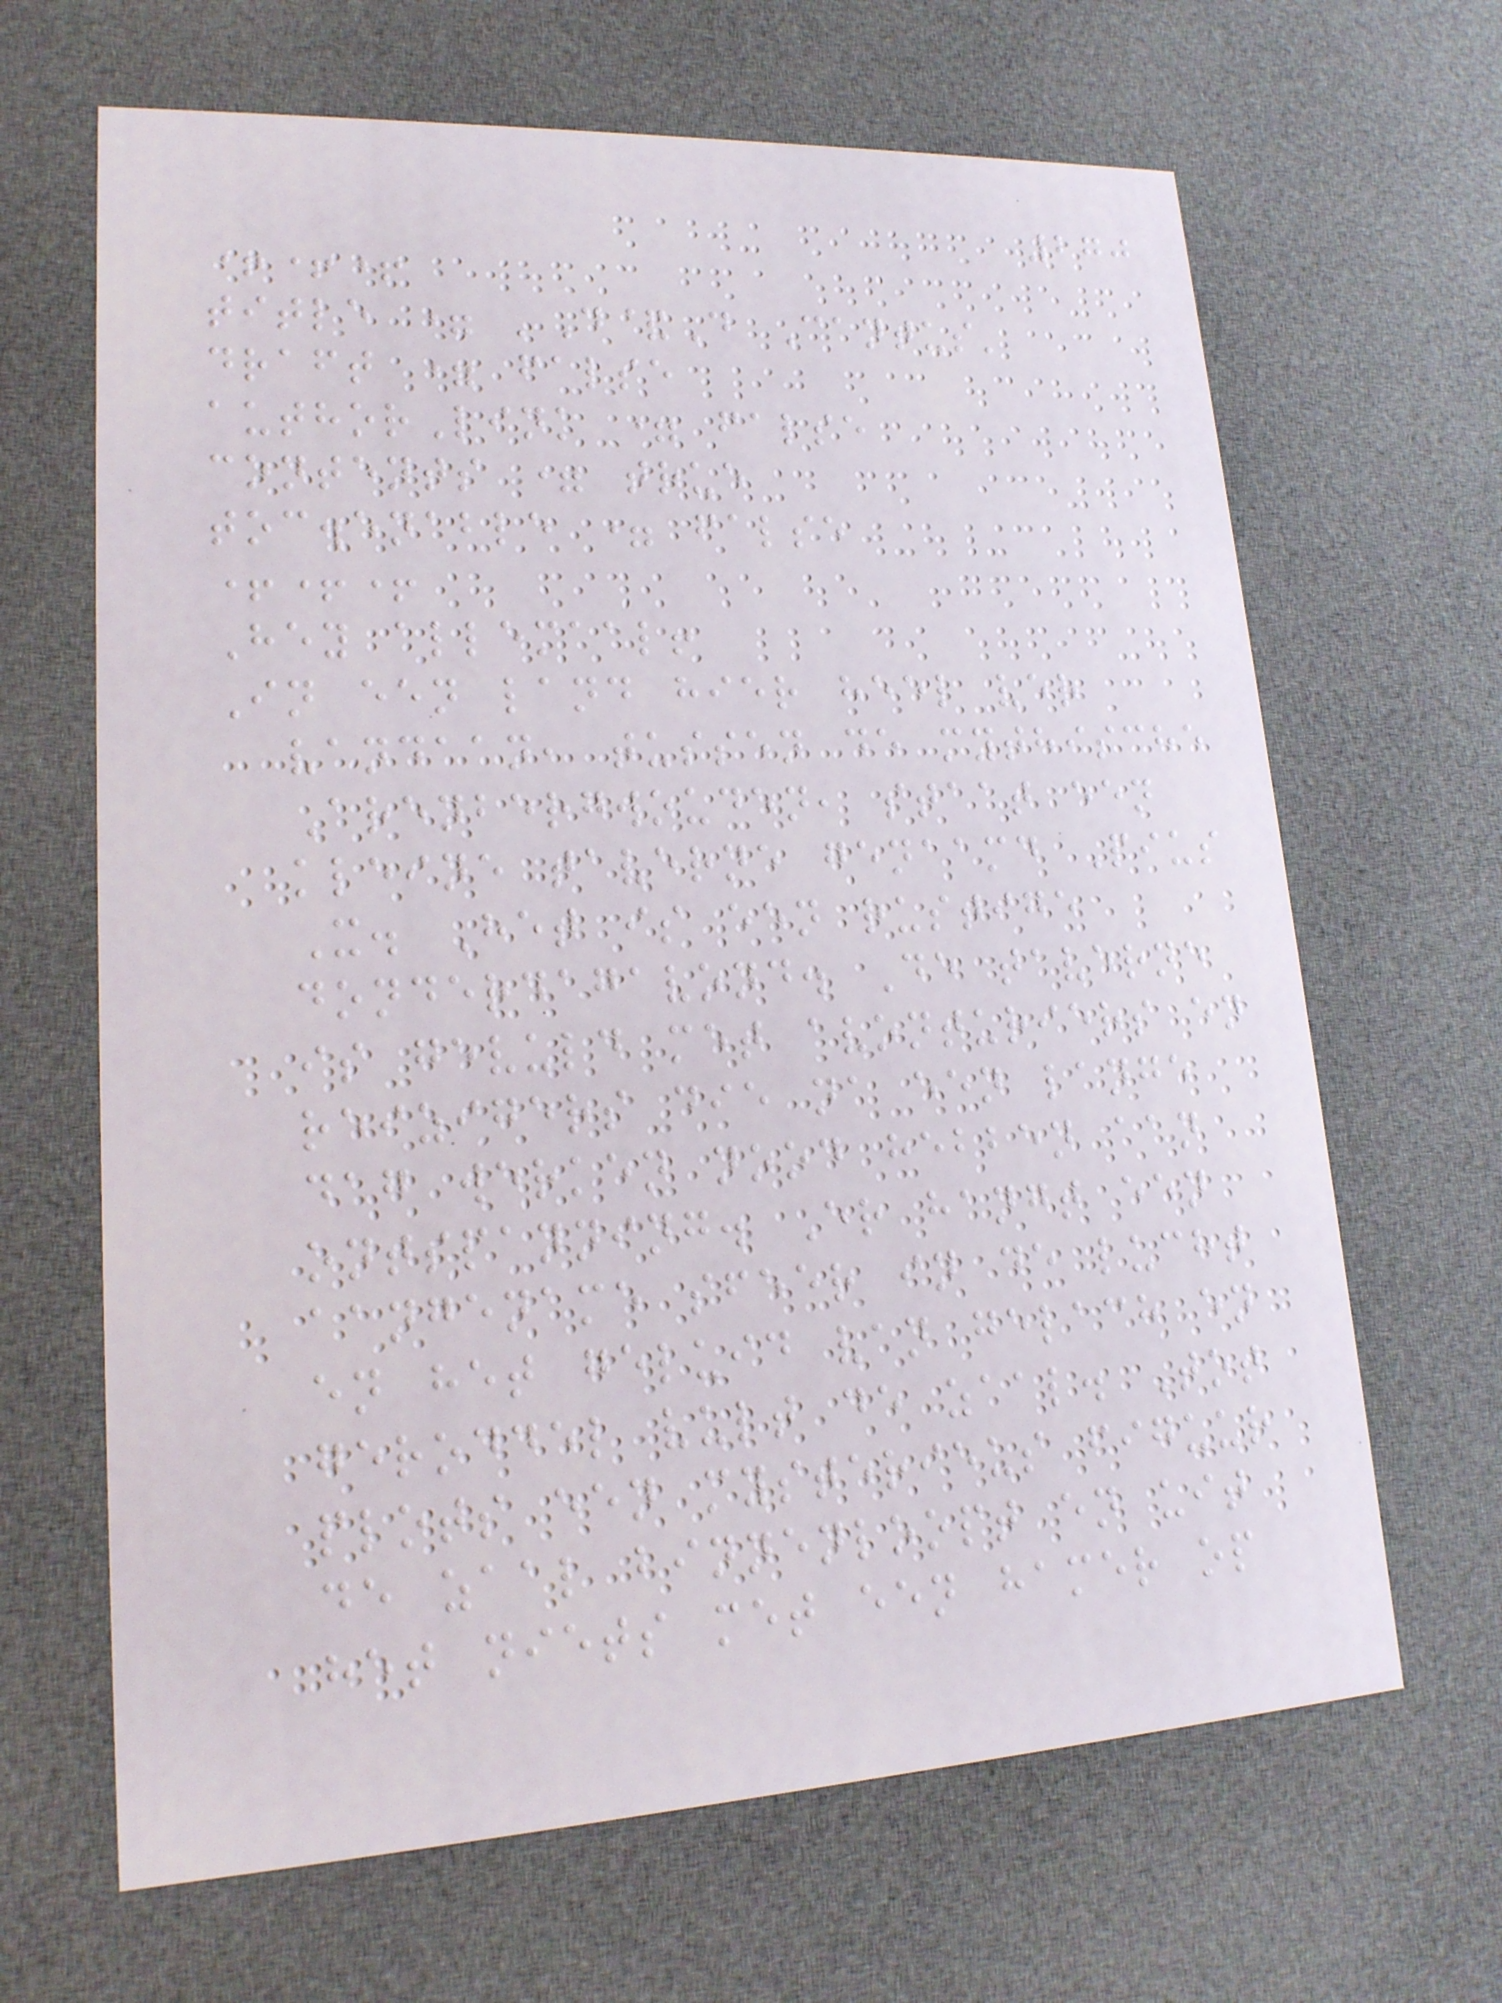270
+++
title = 'D&D Cantus'
draft = false
authorLink = false
contents = true
toc.enable = false
+++
Hey allemaal!
In een land hier heel ver
vandaan, tussen de mythische
Arenbergwouden, staat een
kleine taverne genaamd Pius
X. Het is een rustige
donderdagavond. De taverne
is gevuld met avonturiers en
reizigers die na een lange
dag werken nood hebben aan
ontspanning. Er hangt een
aangename sfeer in de lucht
en het geluid van gelach en
geroddel vult de zaal. Tot
plots een mysterieus figuur
de zaal binnenloopt en uit
het niets met een hamer op
